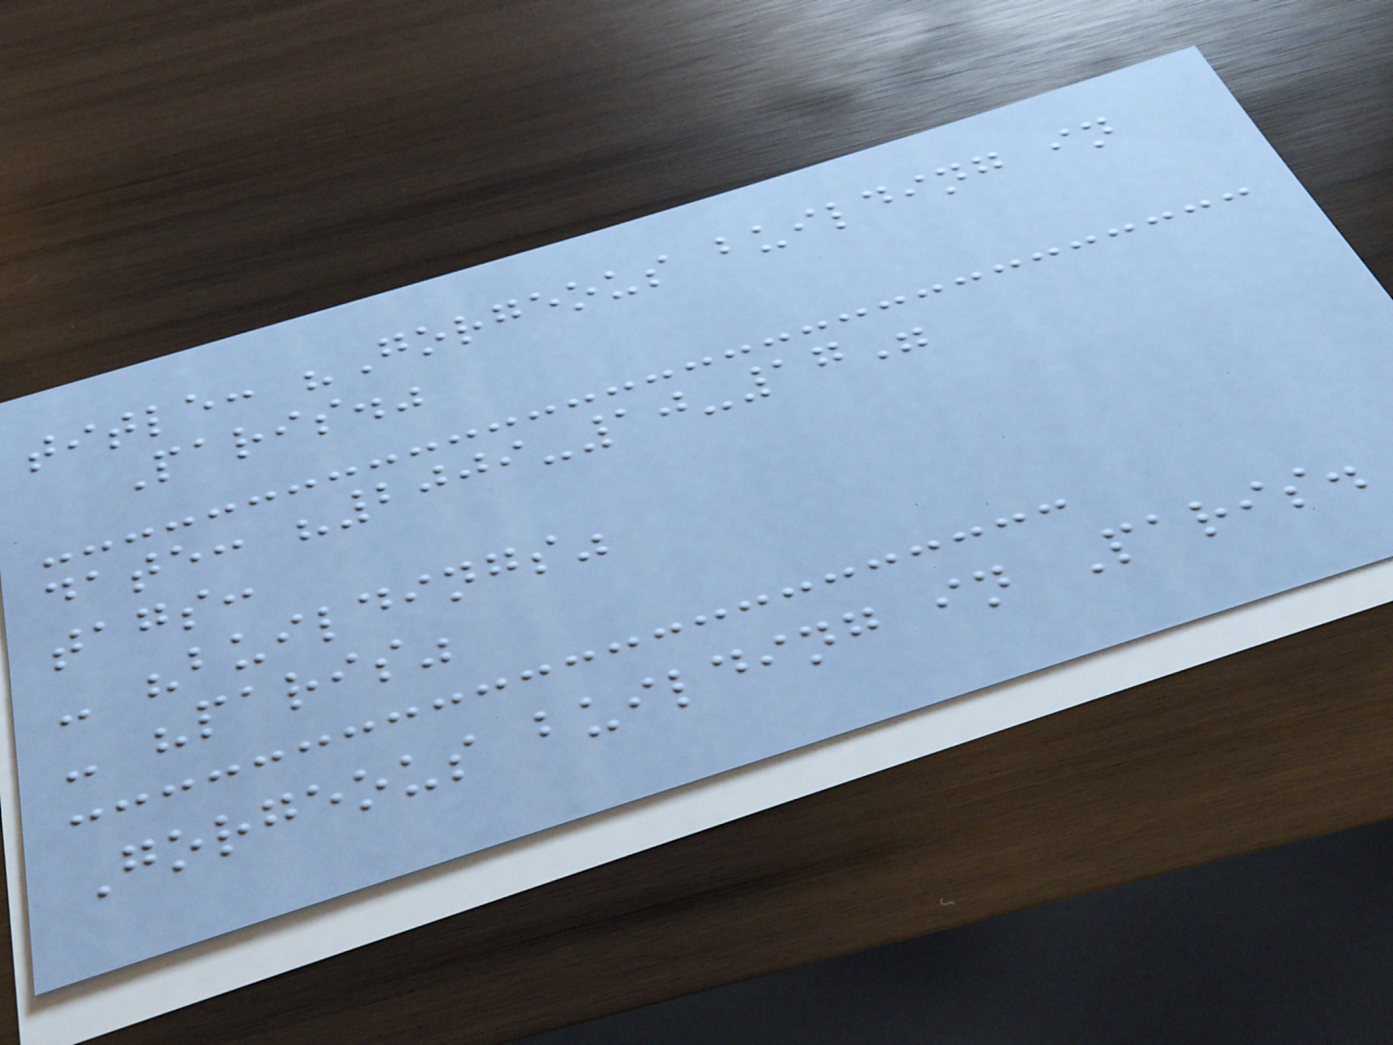title: "Gorgeous building in
Paris."
date: "2009-10-17"
tags:
- "buildings"
- "paris"
Gorgeous building in Paris.
